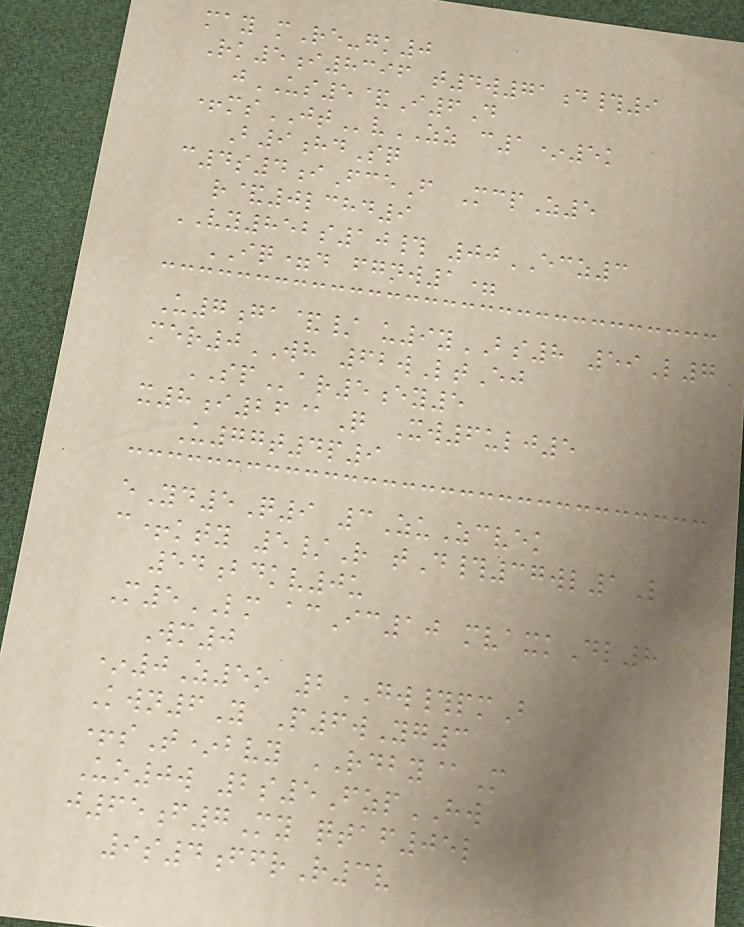may mRe-gk0
Rk5i8396 t4w71d#9
jUS5&I6D
+msJTvZZ c1*5k
B9hdSq
c4s4iFceF McpZ5
r&0lchd9
VY852s10# 00ECZ3
IQ=d fgnw1=
U7ga&/ u9yBS8 59L7
mer0WH 62wLtEj
SPar5ey5
x8i26@Q Xw6ulj5
U77t4p9
eYd5Q9 3ZuZcvek
c+kty 5/R tD#37wl1L
54bdkv0u
M5LM acIc10 mvaxkDl8
Wm0
*0Z5o 2GW#pmB
Kwn6Y P6wYg3
+sT*bvy RDBY@M
Uo0w 2s5FzpHW
j65f7My qtaf05l
9s4ffrR3v
